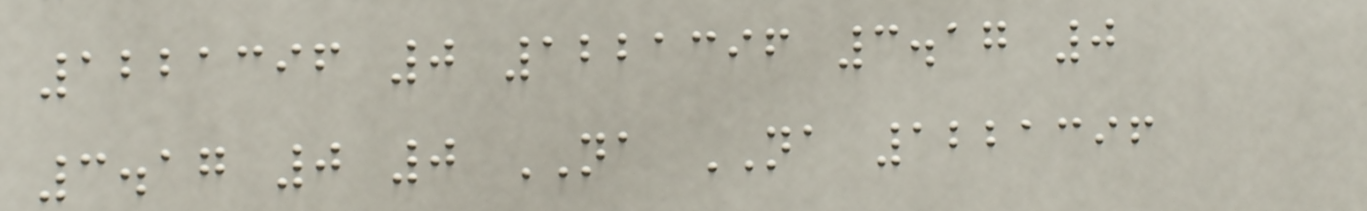1221396 0 1221396 3.17 0
3.17 0 0 NA NA 1221396
